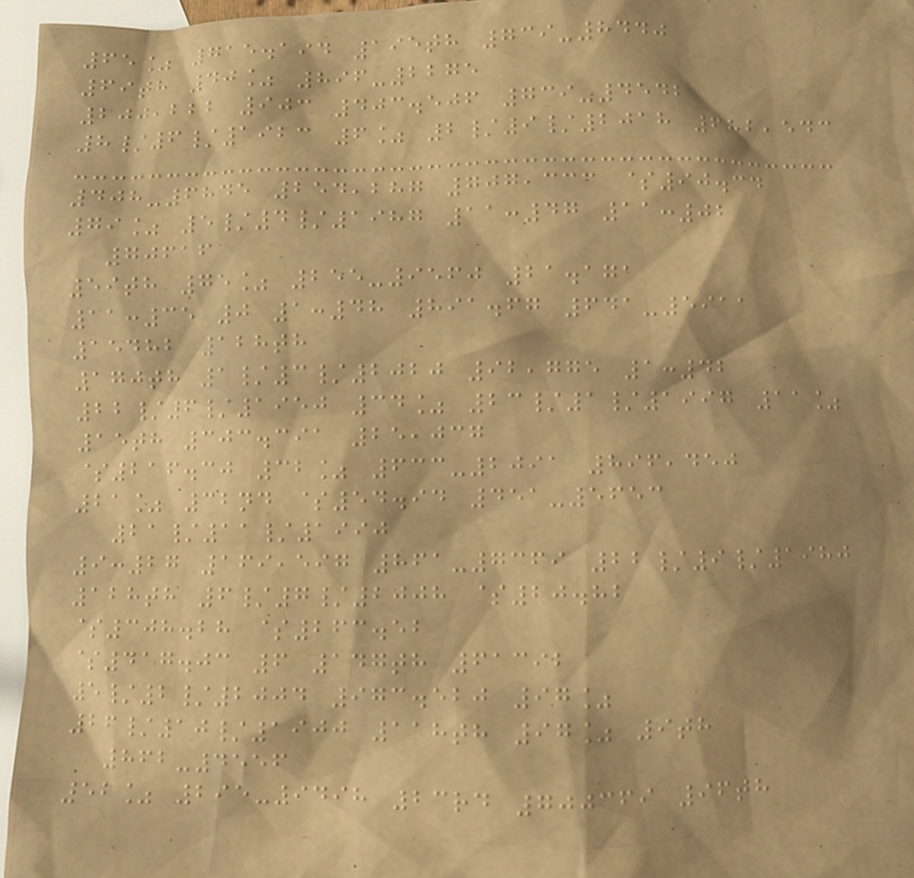65% 715.194 195th 739-8440
69th 40% 896-2275
200,222 903 403.506 739-4542
8/6/1923 6% 2/9/2018 682,543
408-6845 254,287 707,333 $90.34
79% 5/4/1987 11:47 11:02
70616
59th 75% 255-9560 21.171
11:35 0 1:48 891.67 641-5911
15482 128th
170th 1/3/2020 92,775 1:42
22/6/1950 34% 23/1/1997 11%
15th 303.391 25,037
$216.30 32% 633-2091 896,450
21% 32nd $54.94 451-5653
21/11/1990
9:27 169,597 861-7369 22/9/1980
128th 6/7/2008 $20.82
$308.28 $263.52
$417.03 6 147th 61392
5/2/2004 973.520 97%
26/10/1900 118th 97% 9th
862-4556
52% 295-9498 23rd 700369 96th
